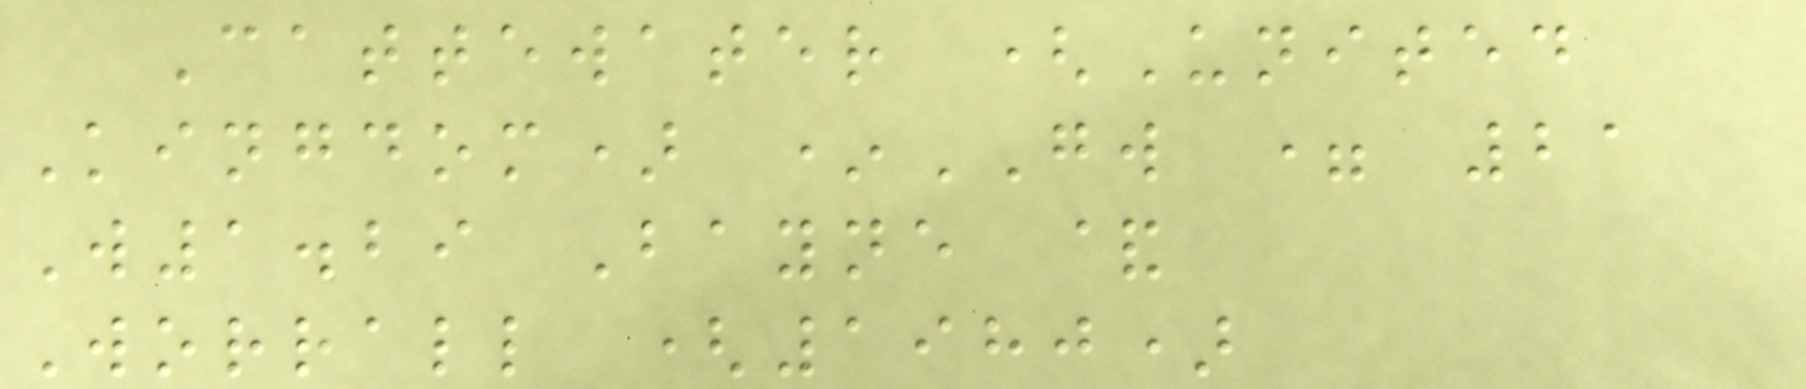Cattewater (United
Kingdom) *GW = 21
W1.29 Bayne &
Worrall (1980)
